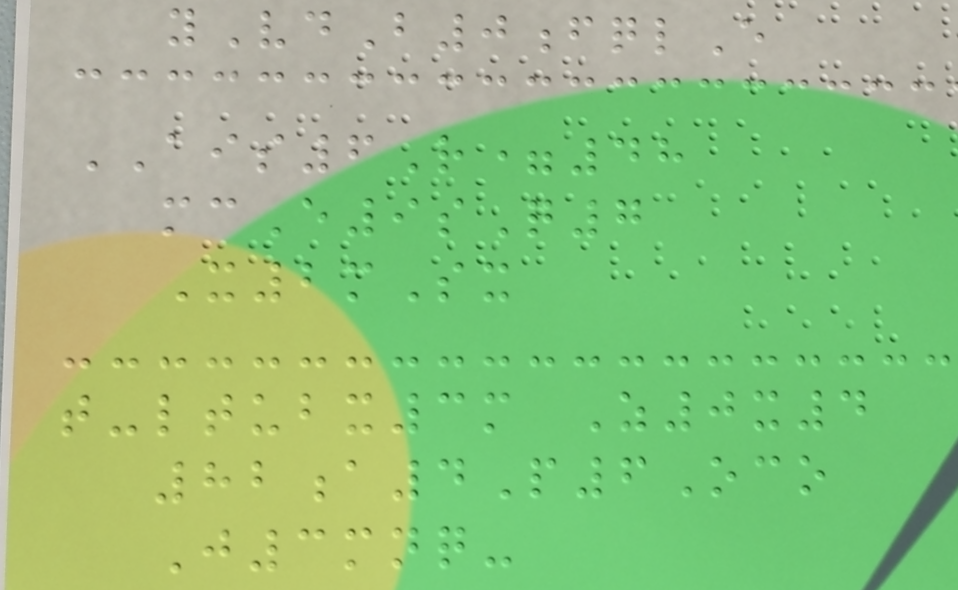yVdB0fqlE
AIS6R=48
mcE9sQ7
X2mSx
t-ltubx3m Z0x4
82a4P6Oco
J3mnq-
